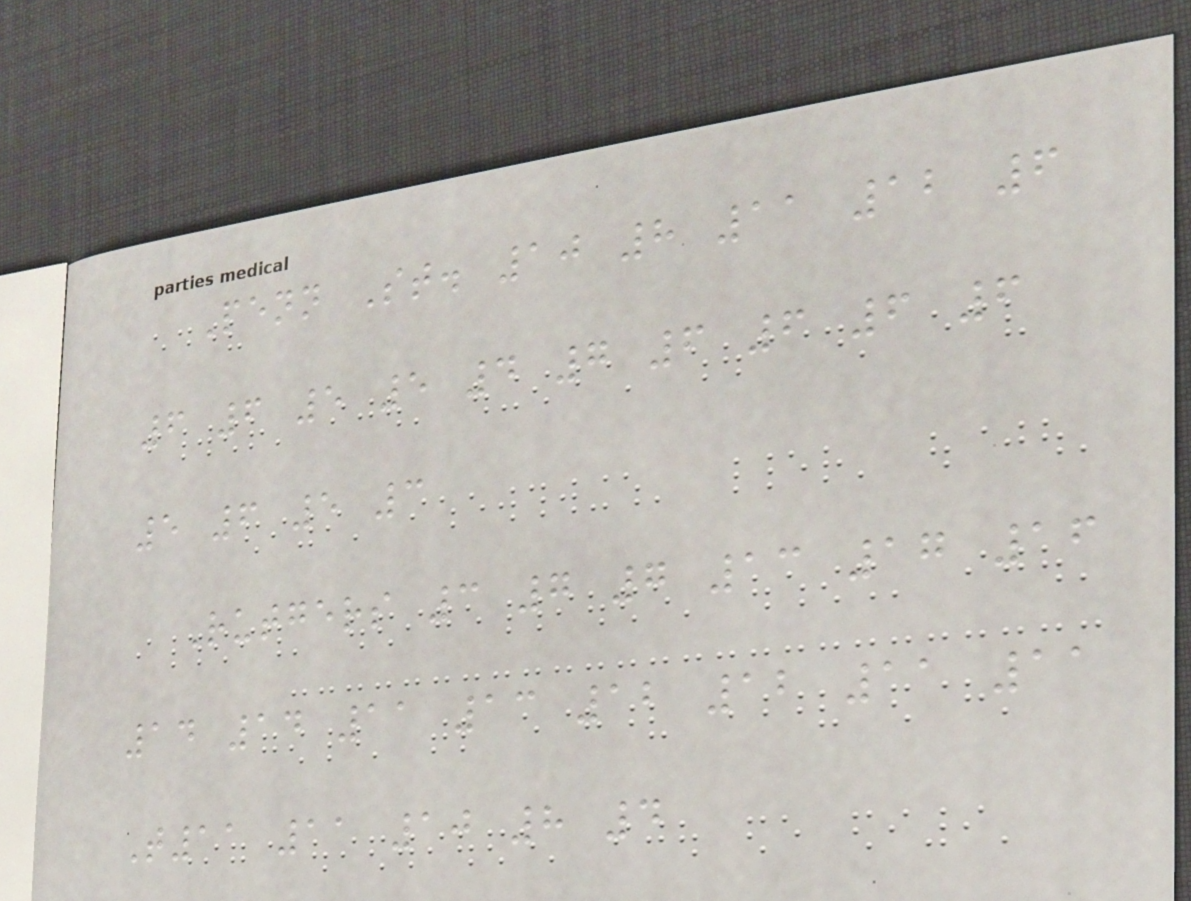Penn St. 10 8 11 12 6
6 6 5 5 4 7 6 6 6 6
5 6 5 3
Rutgers 3 7 7 13 17 16
14 14 11 13 12 12 11 11
T11 11 10 8 4
